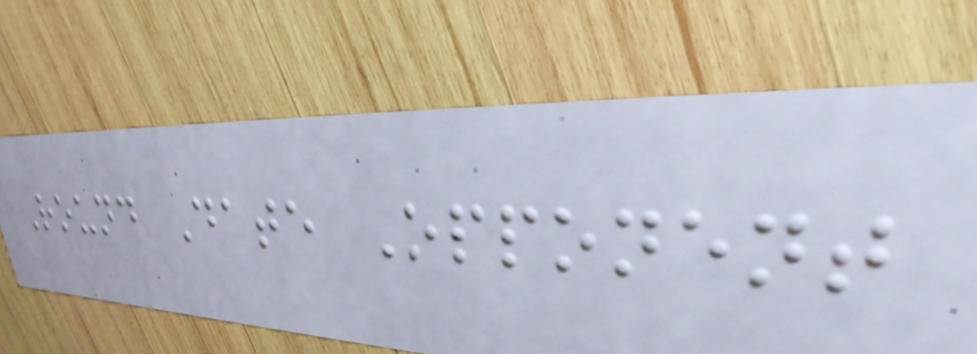Round Date Opponent
